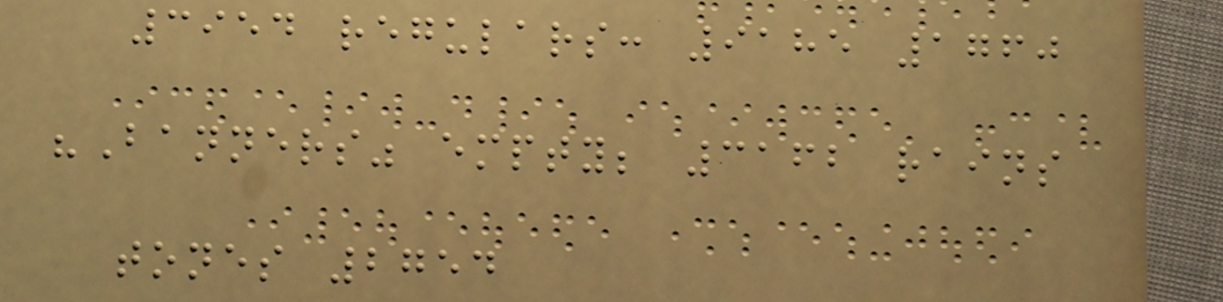3954 regulars: 9185 1760
"Banners" empty; 3162 rains
tones 2754
